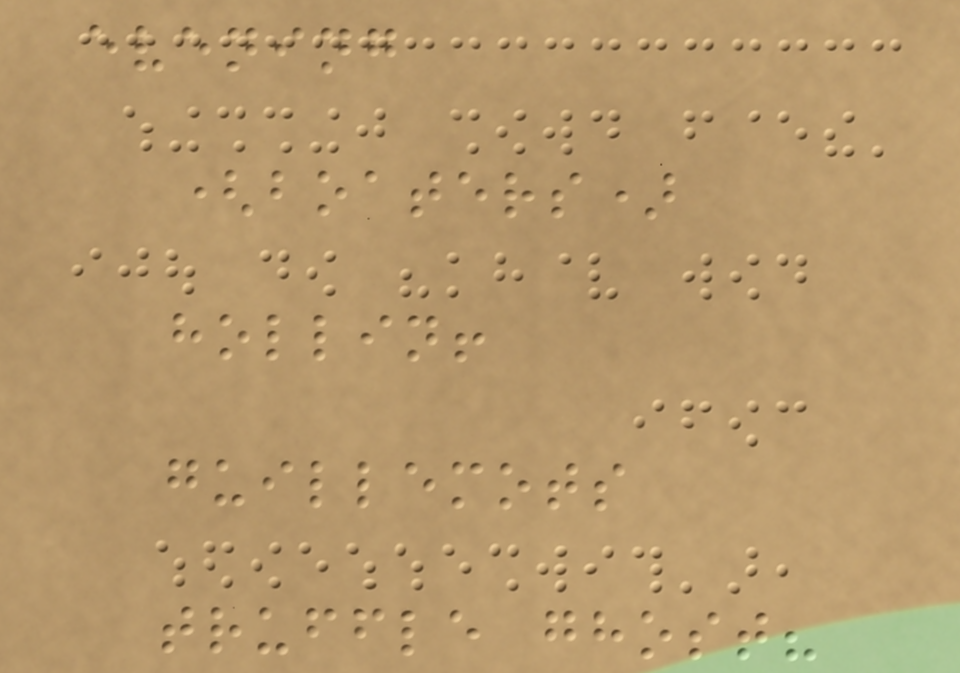evening
(boaters)
hollin!
guillemots
truffle ghost?
